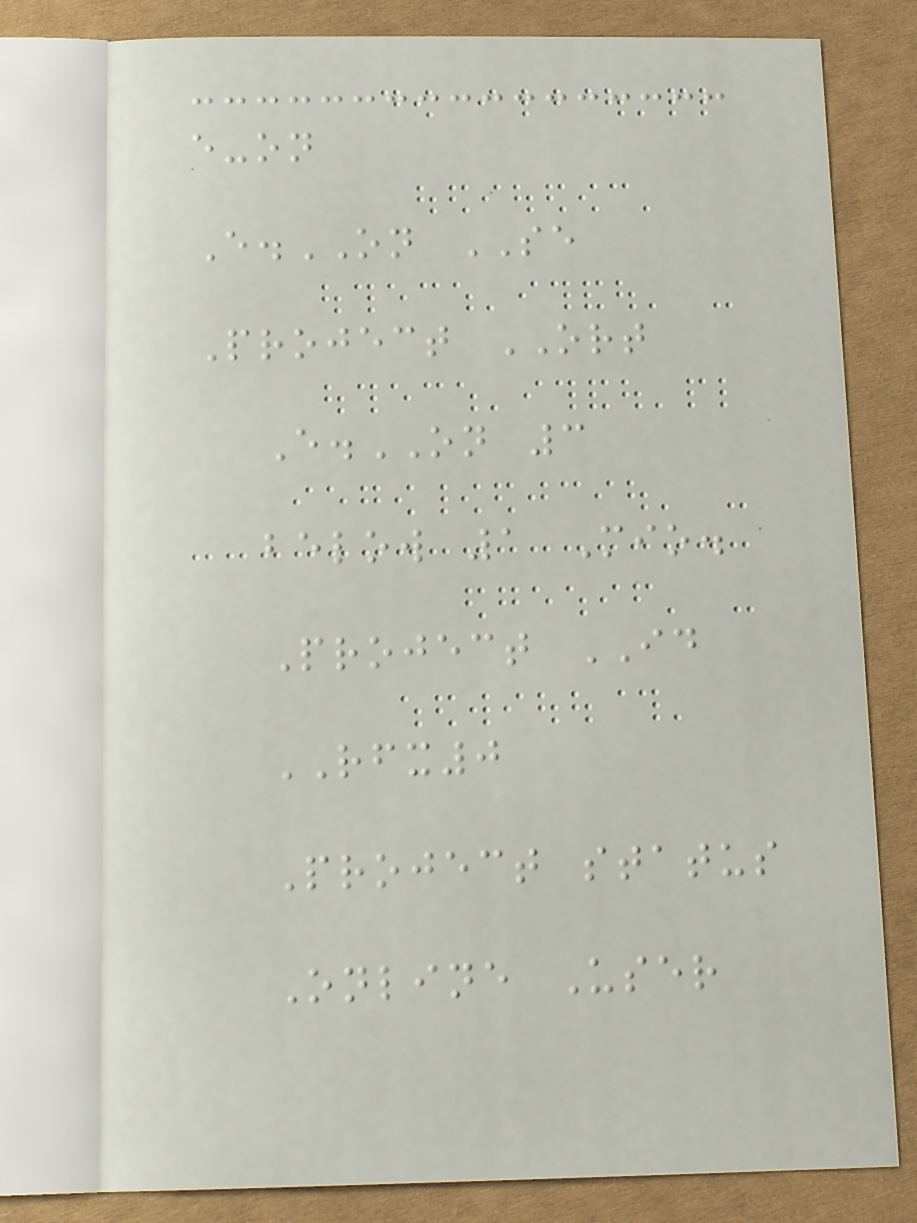e-on
E.ON SE
Project ORT
E.ON 3
below 1 Mio.
Project ID
RFX0
Project status
Online User
